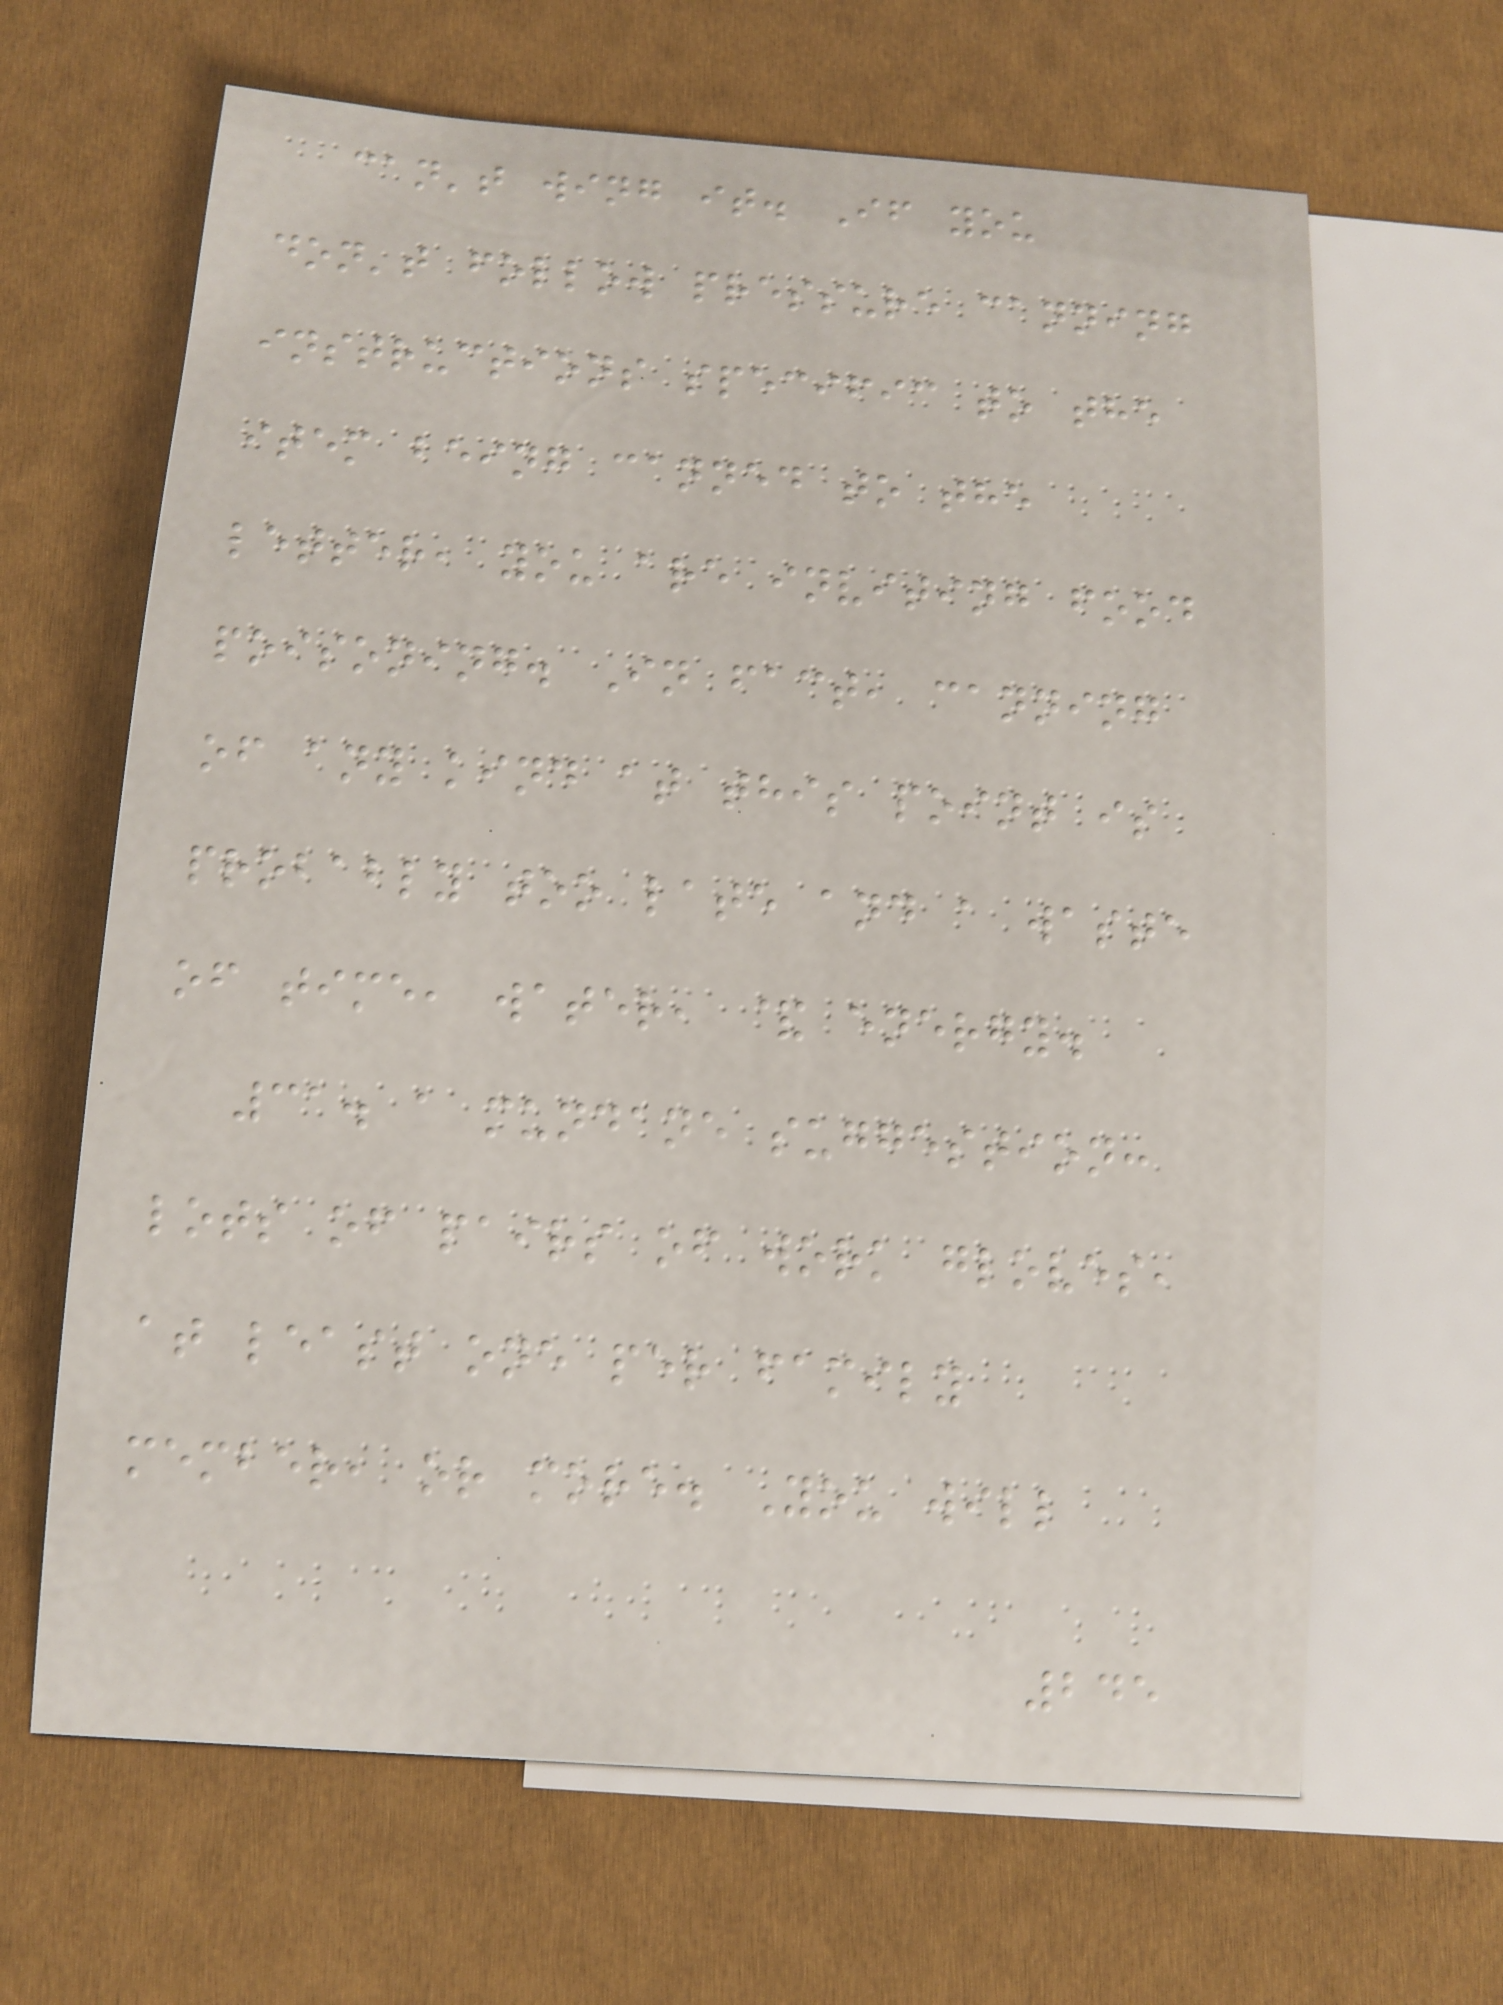can't wing it. If you
don't follow pressure canning
instructions specific to the
item being canned to the
letter, you are inviting food
poisoning. In fact, canning
of any kind at this point is
probably too late and a waste
of time, water, & energy.
31. a mundane suggestion:
lots of pairs of work gloves,
at least one per family
member, or more. You will
245
